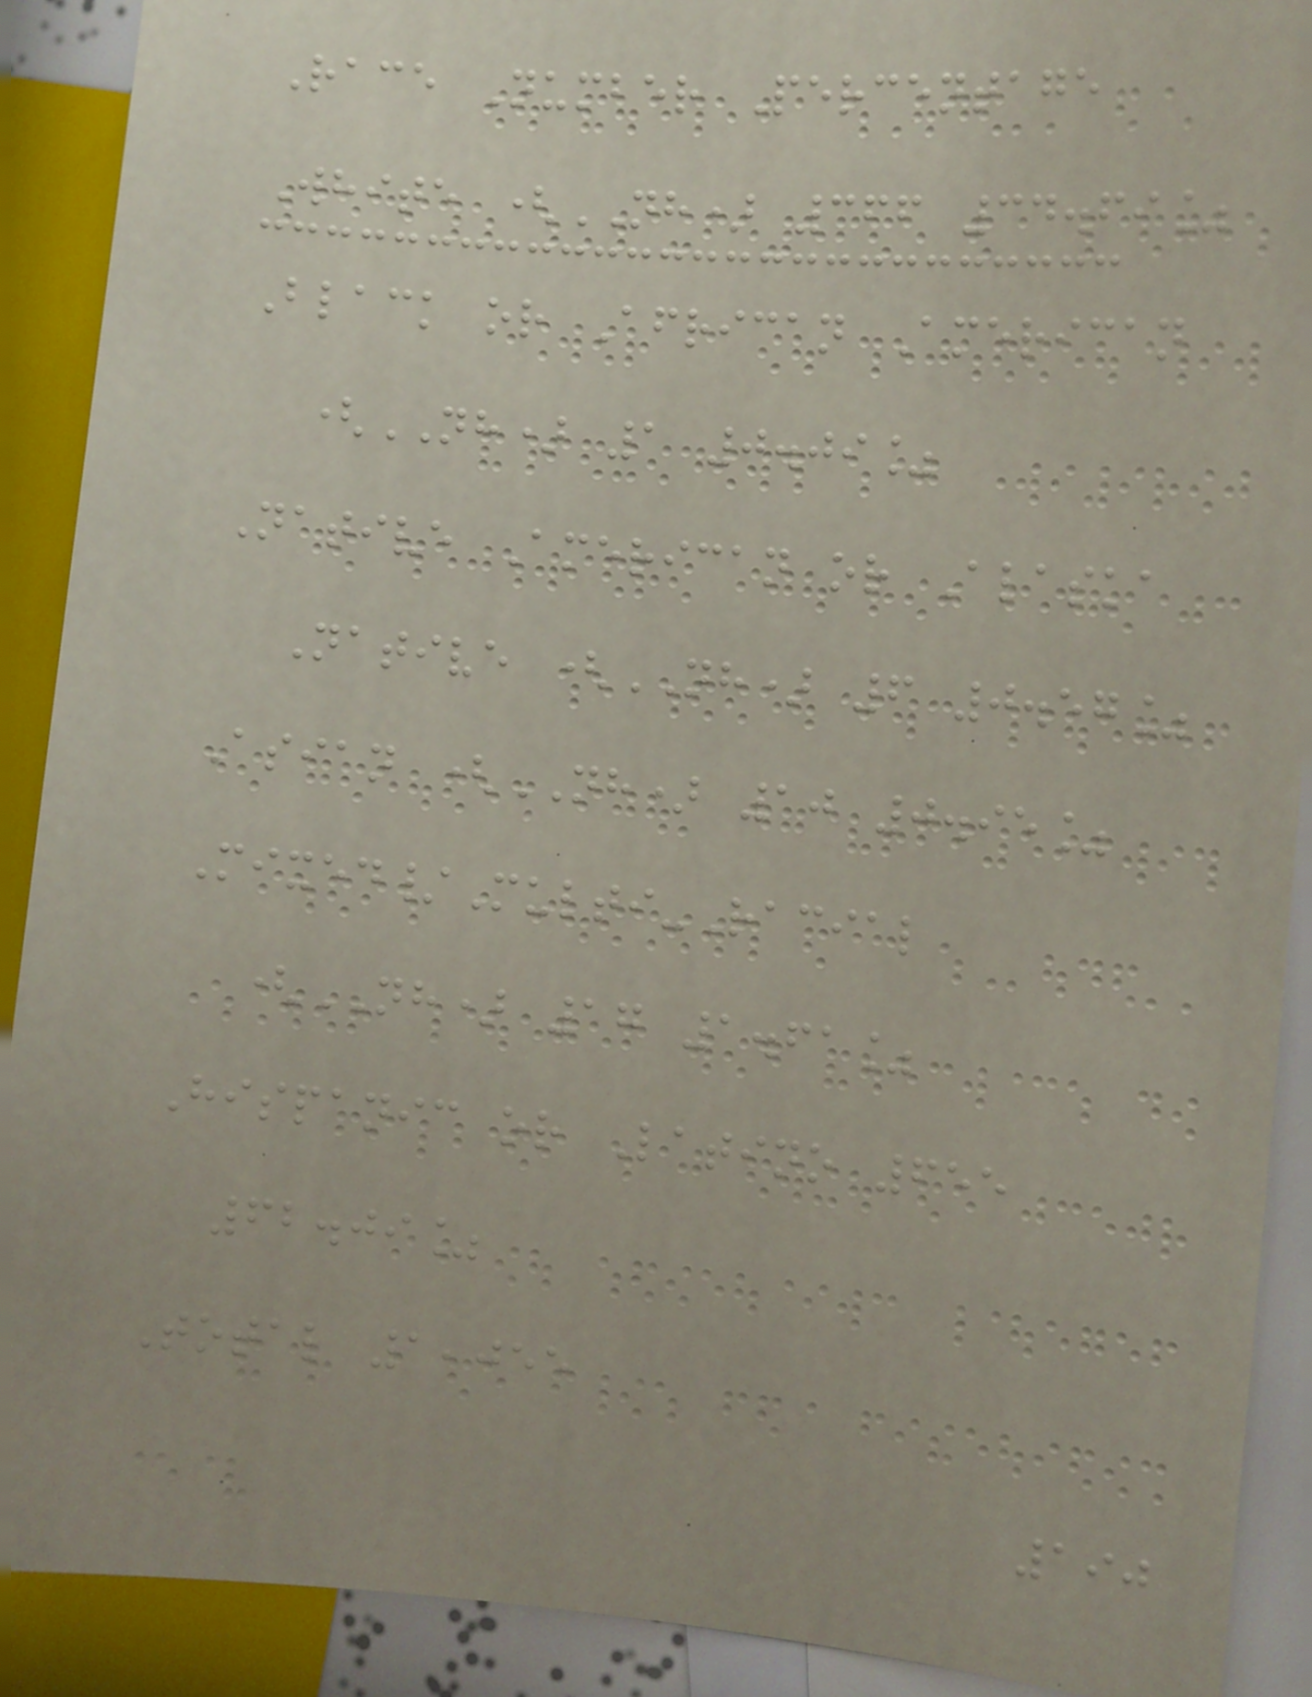Race Number Percentage
White (NH) 366 34.69%
Black or African American
(NH) 1 0.09%
Native American or Alaska
Native (NH) 6 0.57%
Asian (NH) 10 0.95%
Mixed/Multi-Racial
(NH) 17 1.61%
Hispanic or Latino 655
62.09%
Total 1,055
190
